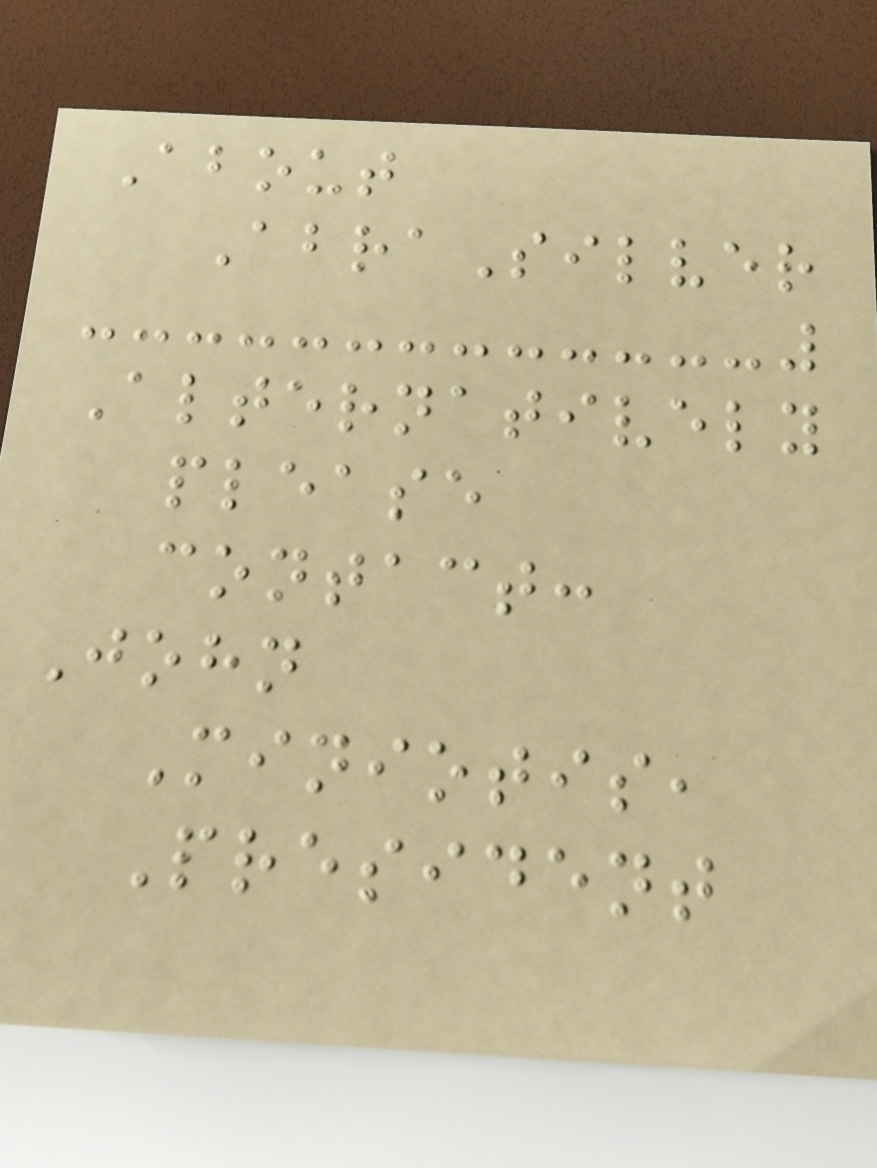About
AbraSilver
Alternatively
please
contact:
John
Miniotis,
President
